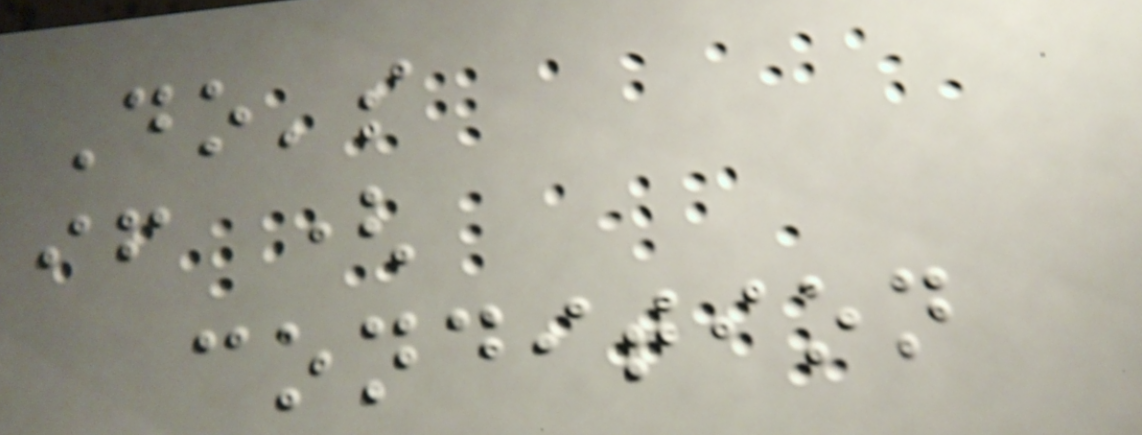Do's
if (
condition
